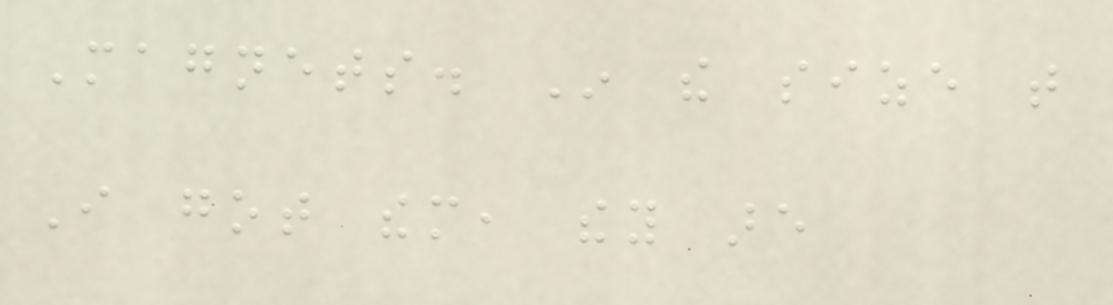Magnets. In the size that
I got them, they are
